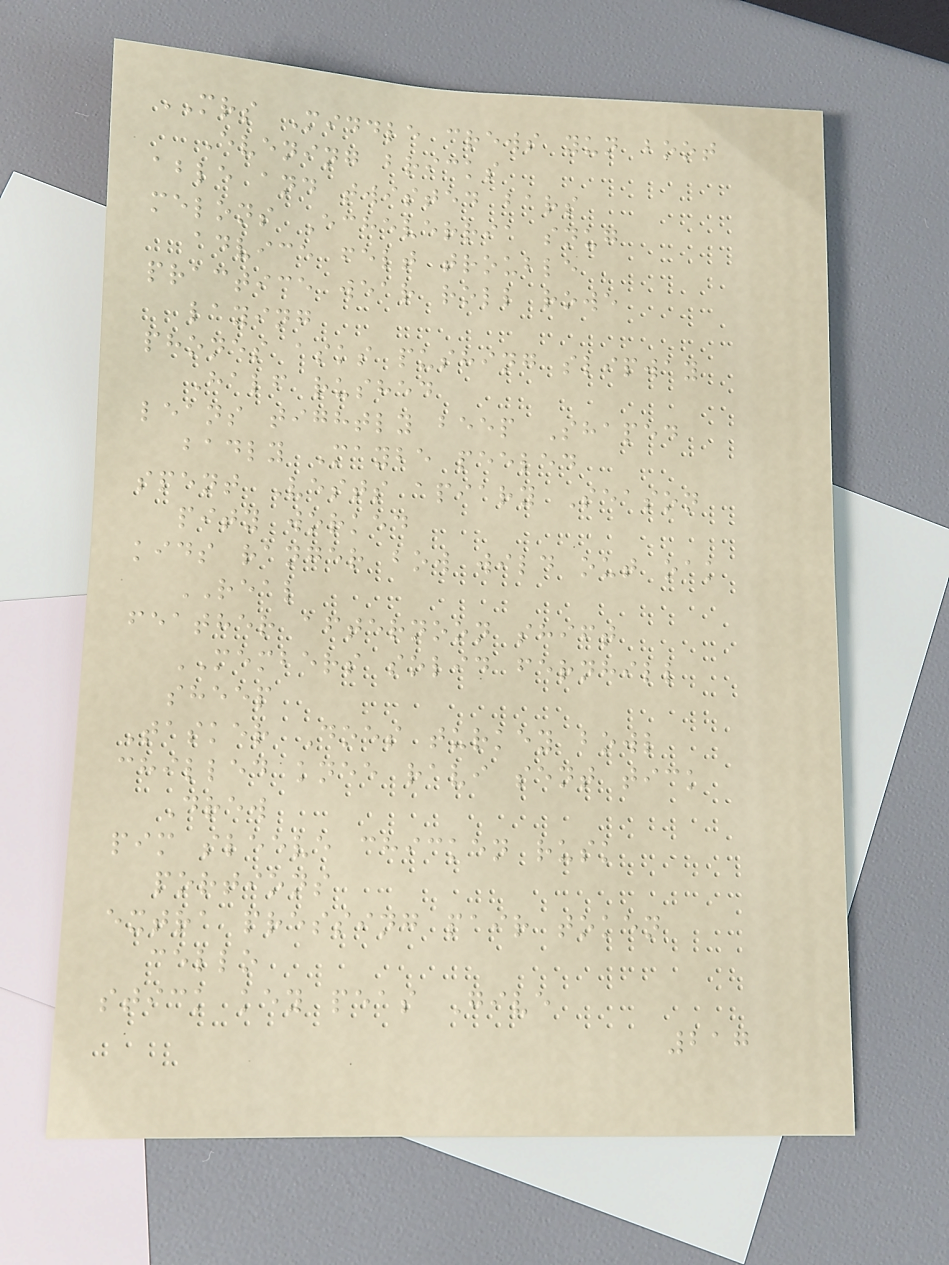MRS Middle crews yun boot
Evening bricks
able and twisted bars
melons Echeverria snug
advice felt trouble
practice wear roll rowe
laying
phones asks pushing slipway
Half rushed
leans tightly beep Shaped
badly Maybe peeled
spent Vests apiary Season
pity worked
kids ranger bow wild out oak
REAL
feather afternoon shift
MEMBERS solid fernhill
sheep
Tasker Does turkey bowl
chilled knee ravi sent tick
Drew
pim sleeve chicken rusk
portions
extra pressing pair token
cello
stick key peas Give
217
